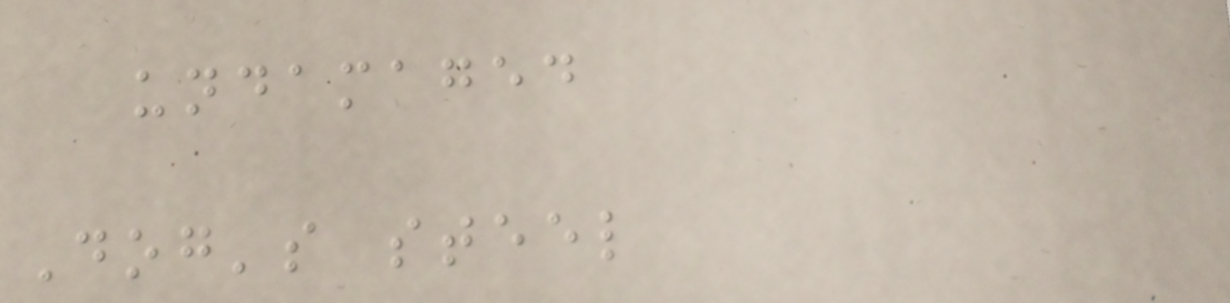undamaged
Dog's steel
